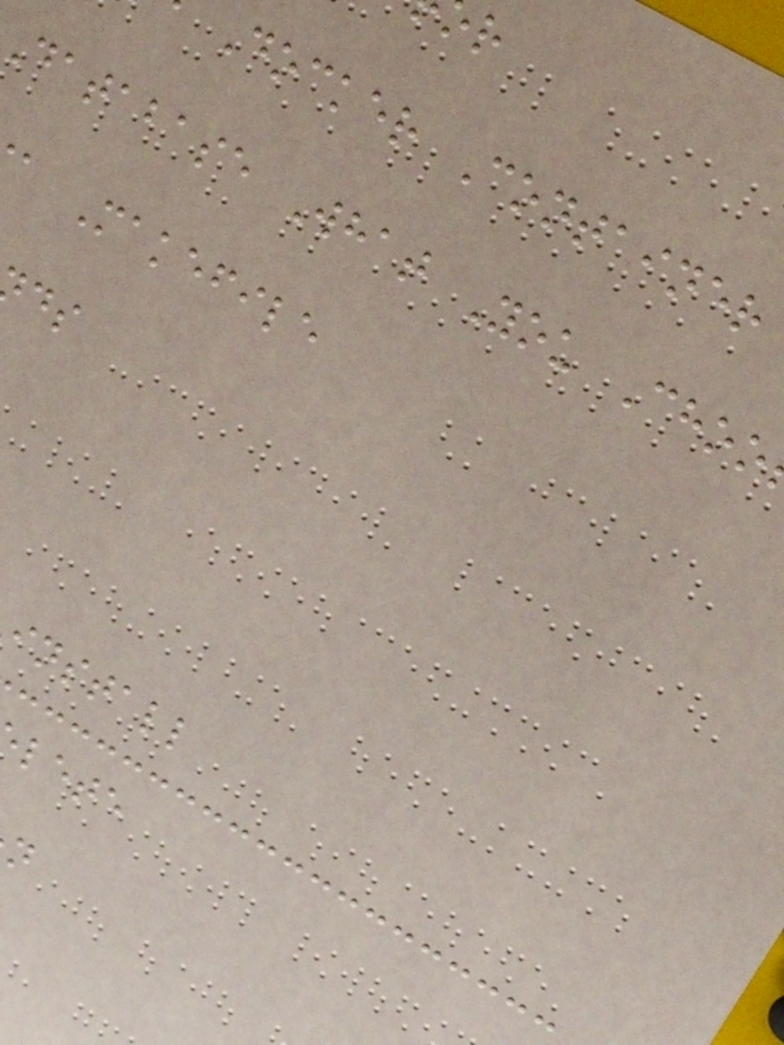Docker Container
database What You Choo
a Makefile
install
lete
